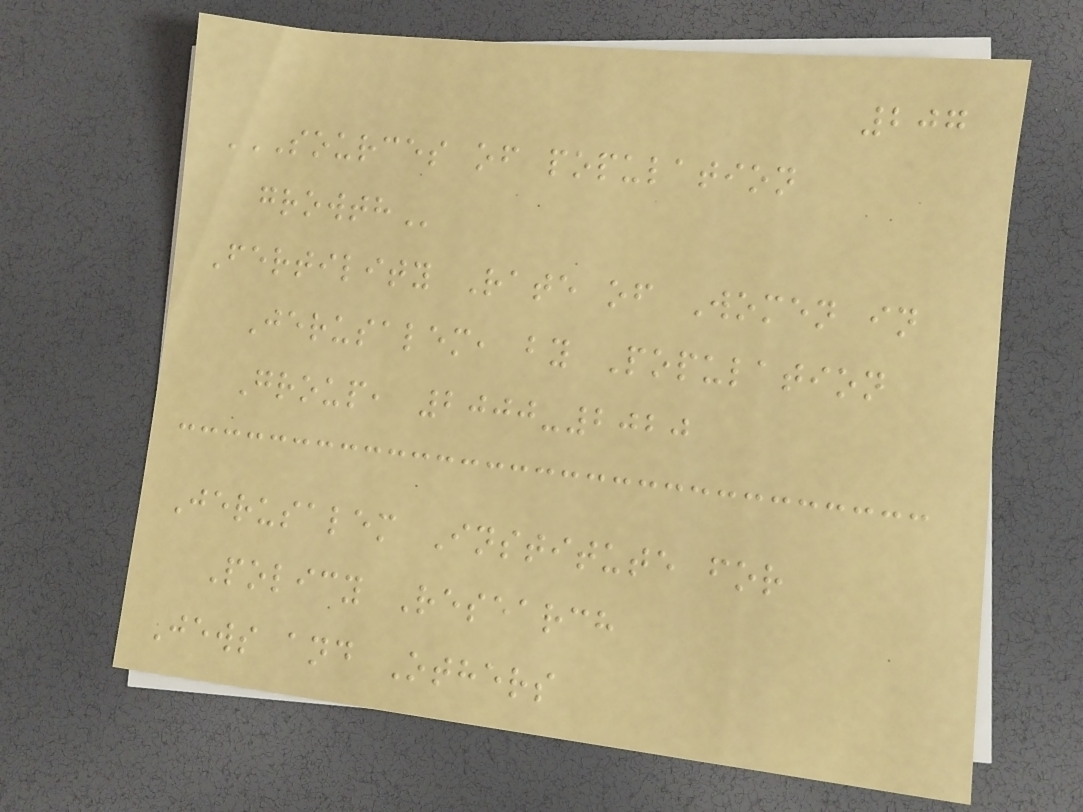207
SOURCES OF POPULATION
GROWTH
Fertility Rate of Women in
Jerusalem, by Population
Group, 2000-2020
Jerusalem Institute for
Policy Research
Jews and Others
